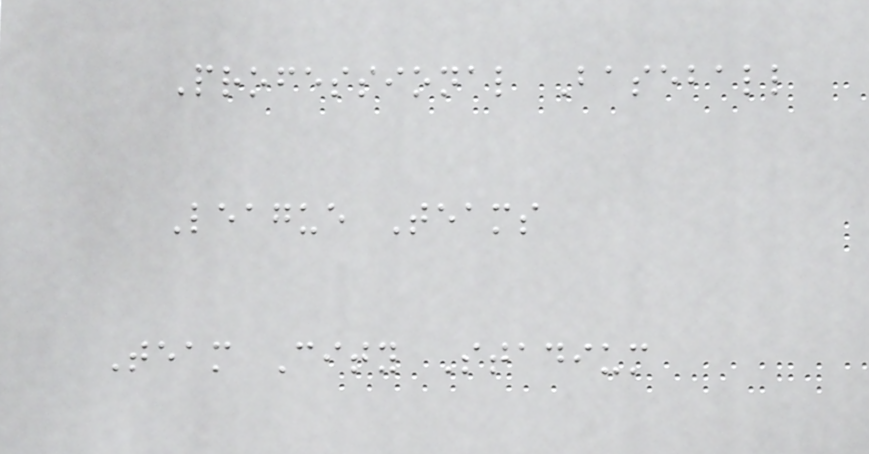Professional Baseball
League Teams
Team City Stadium
